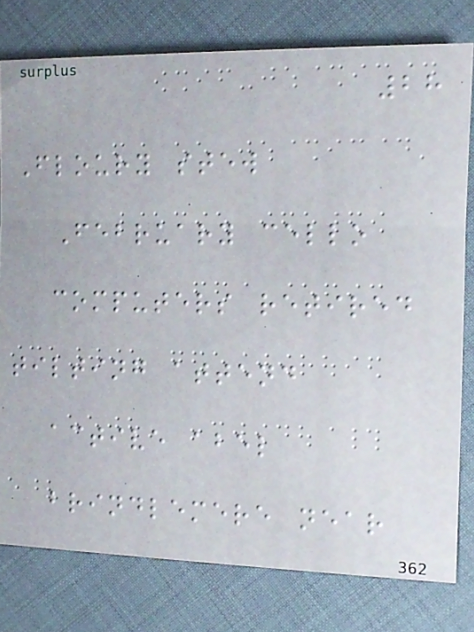28
Floury stew
February cello
computers retired
tilting attend
active abel
brindlemere near
